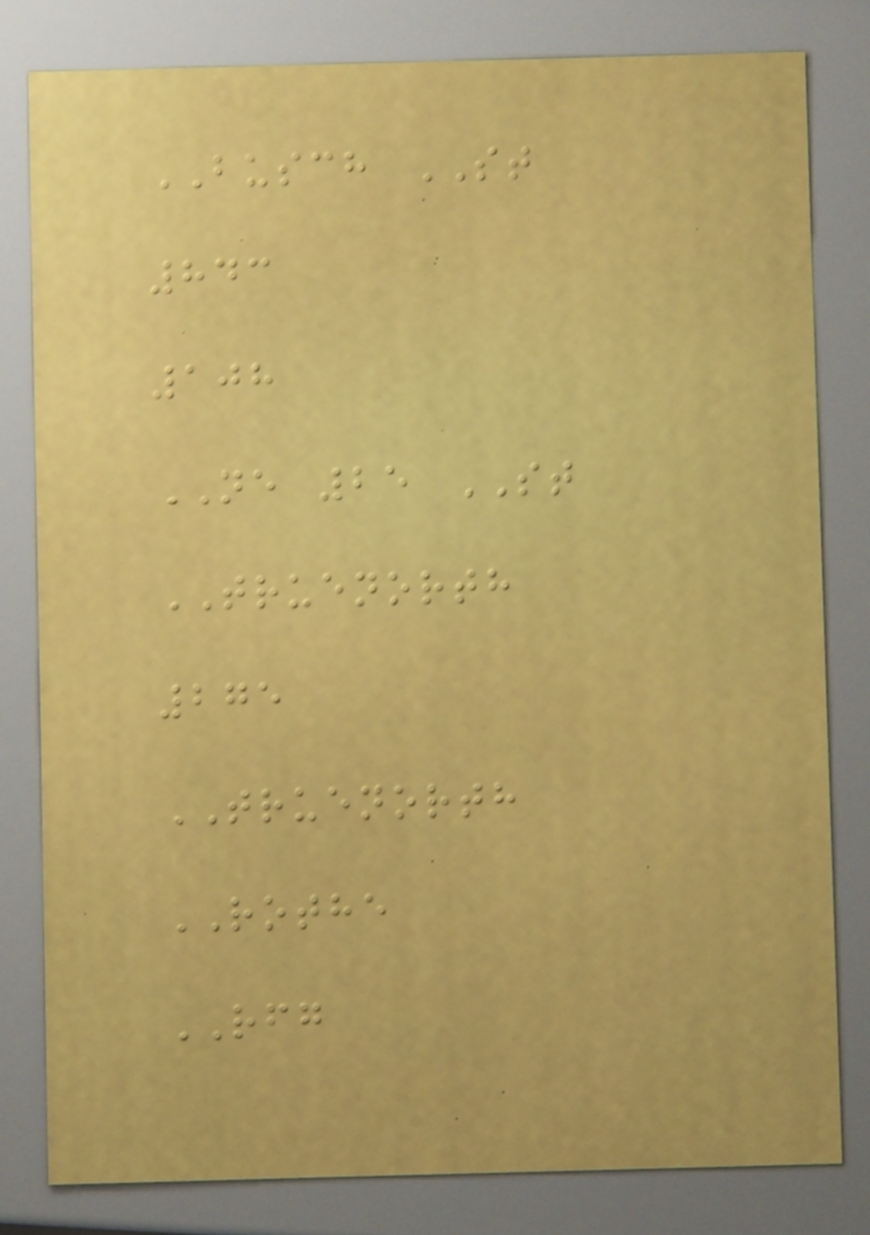BUSCH ST
843
108
NE 25 ST
TRUENORTH
275
TRUENORTH
ROTHE
RFG
